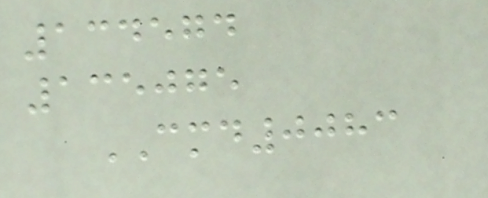134574
135075
CMD0083
